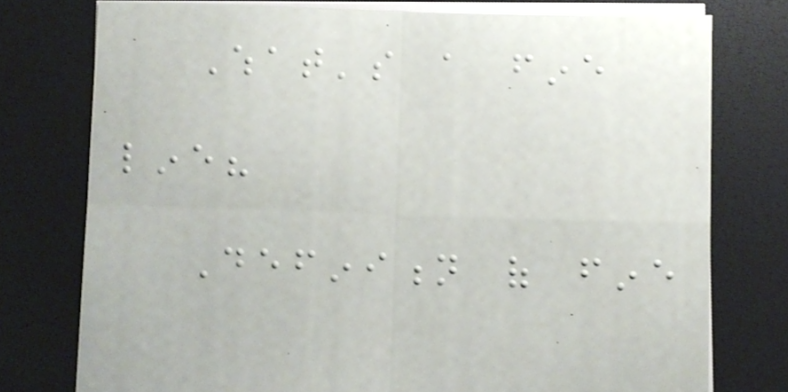What's a fine
line?
Definition of fine
